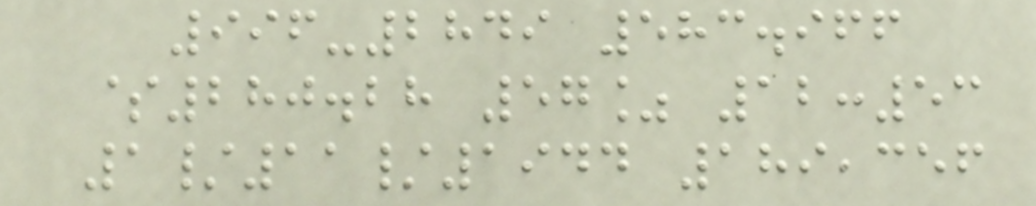996-2849 583.966
$280.28 57% 12:53
1/11/1944 189,356
